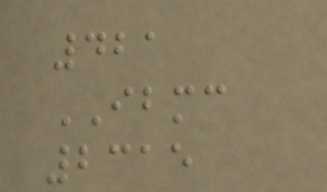421
IBMC
2315
